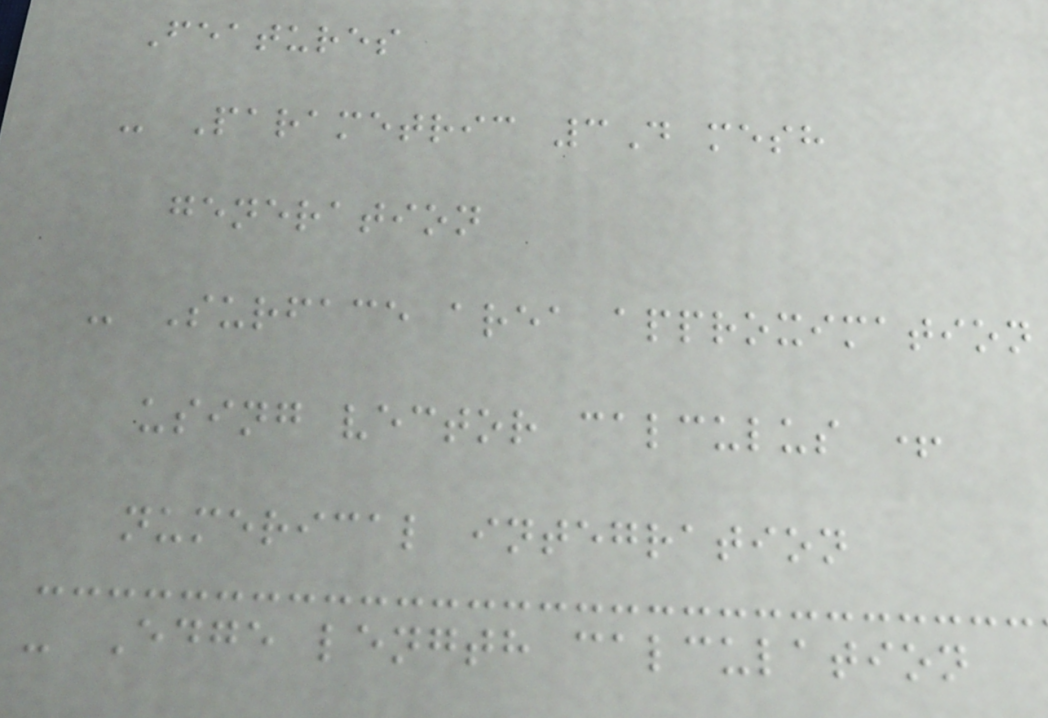Features
- Parametric 3D mesh
generation
- Surface area approximation
using vector calculus +
numerical integration
- Edge length calculation
